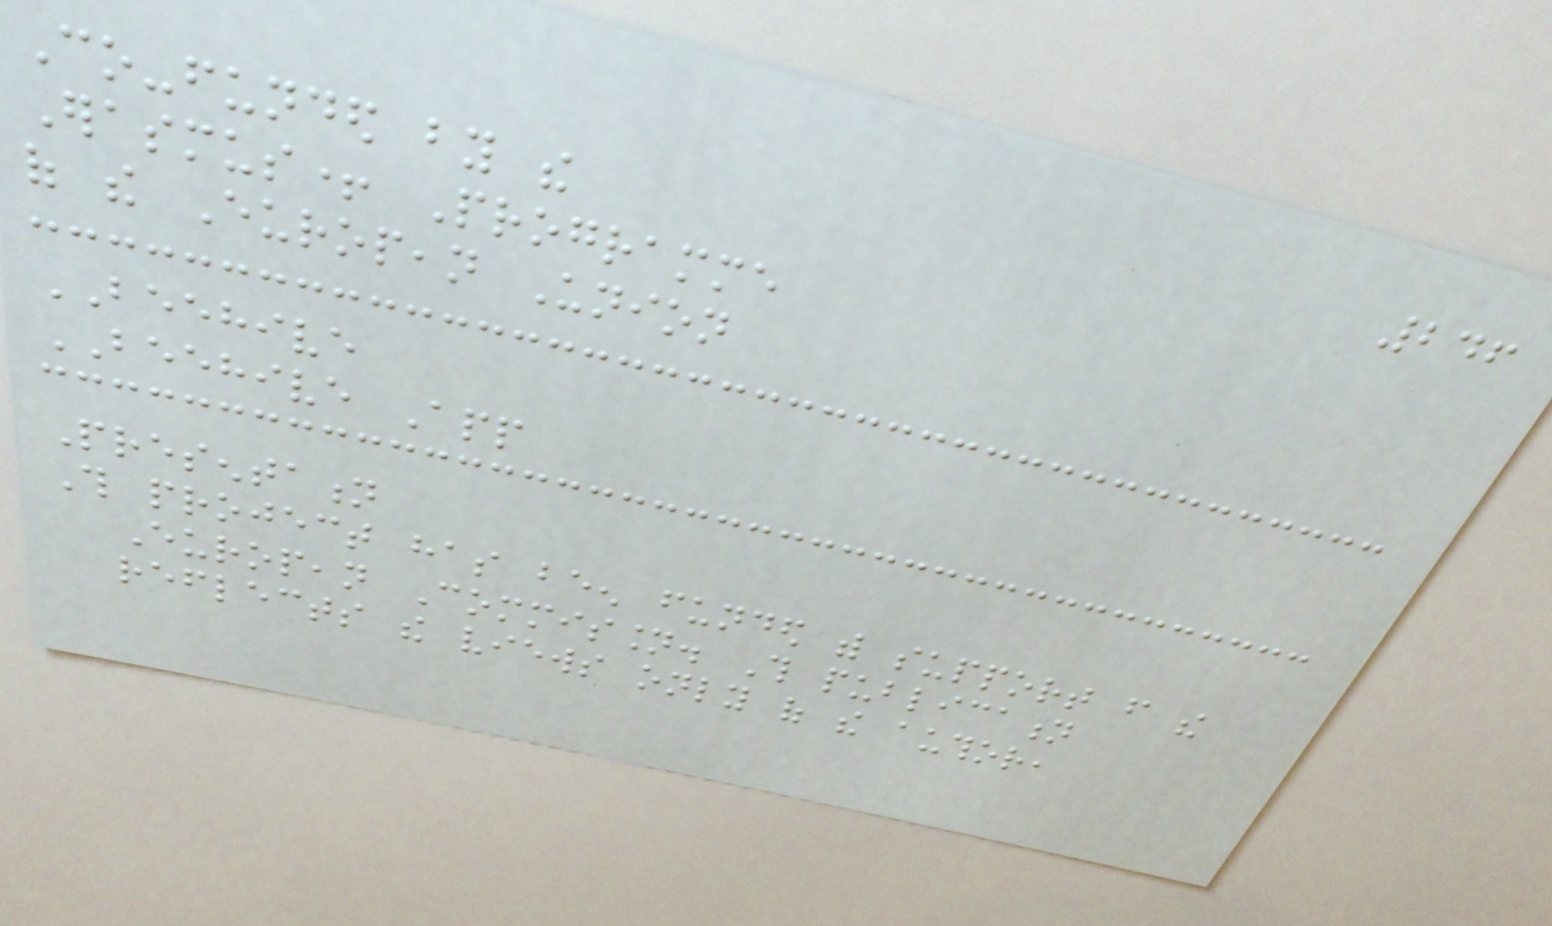246
Co-funded by the
Erasmus+ Programme
of the European Union
BEEHIVE
BEEHIVE App
Presentation
This project has been funded with support from the
European Commission. This publication
reflects the views only of the author,
